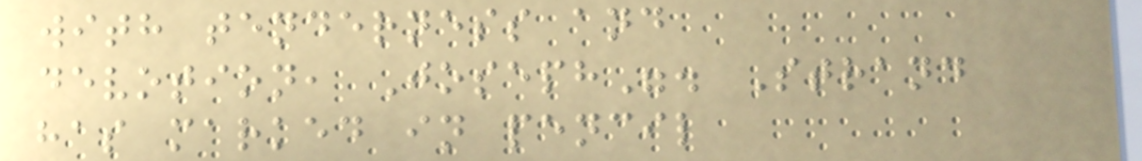with tenderness and
devotion, Joseph". Strand
has marked in pencil
